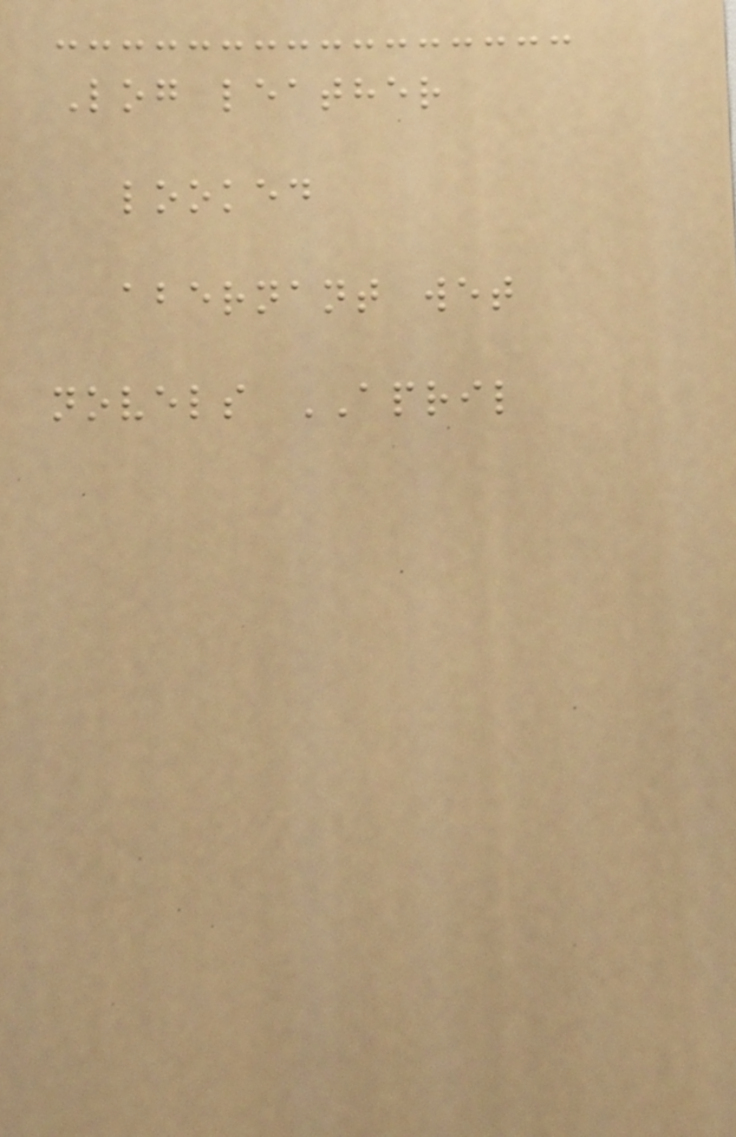Log leather
looked
abernant wet
novels APRIL
